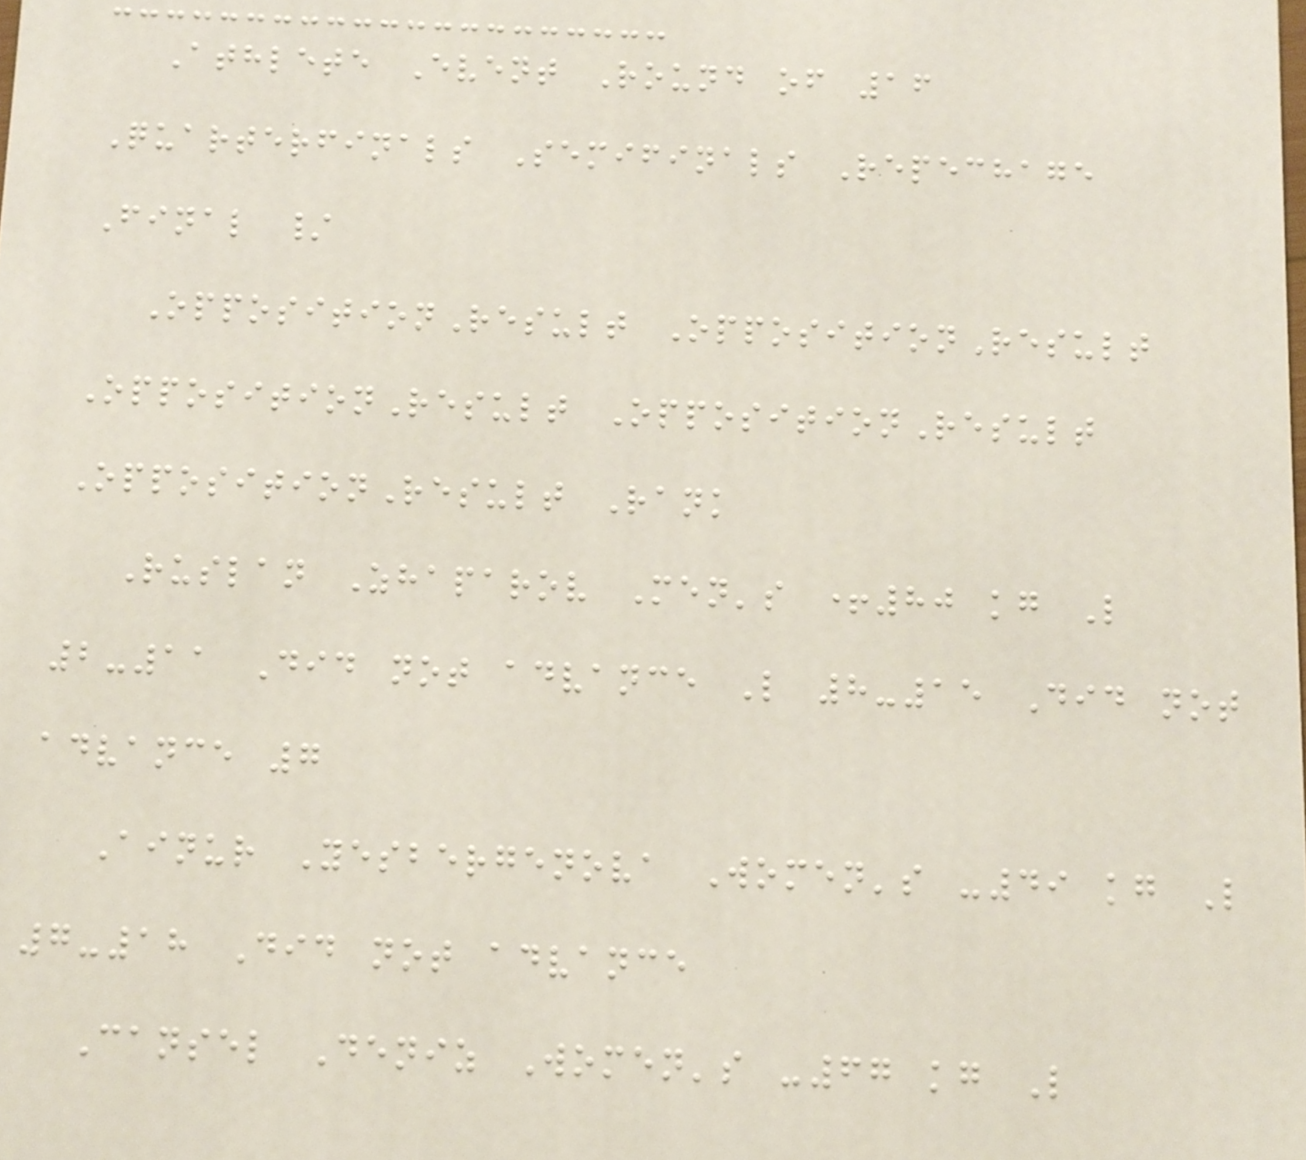Athlete Event Round of 16
Quarterfinals Semifinals Repechage
Final /
OppositionResult OppositionResult
OppositionResult OppositionResult
OppositionResult Rank
Ruslan Zhaparov Men's +80 kg L
2-11 Did not advance L 8-15 Did not
advance 7
Ainur Yesbergenova Women's -49 kg L
7-18 Did not advance
Cansel Deniz Women's -67 kg L
